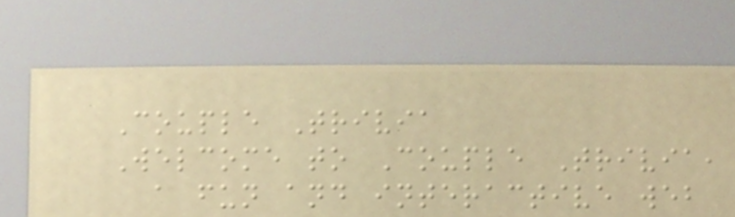Couple Trivia
Welcome to Couple Trivia,
a fun and interactive web
